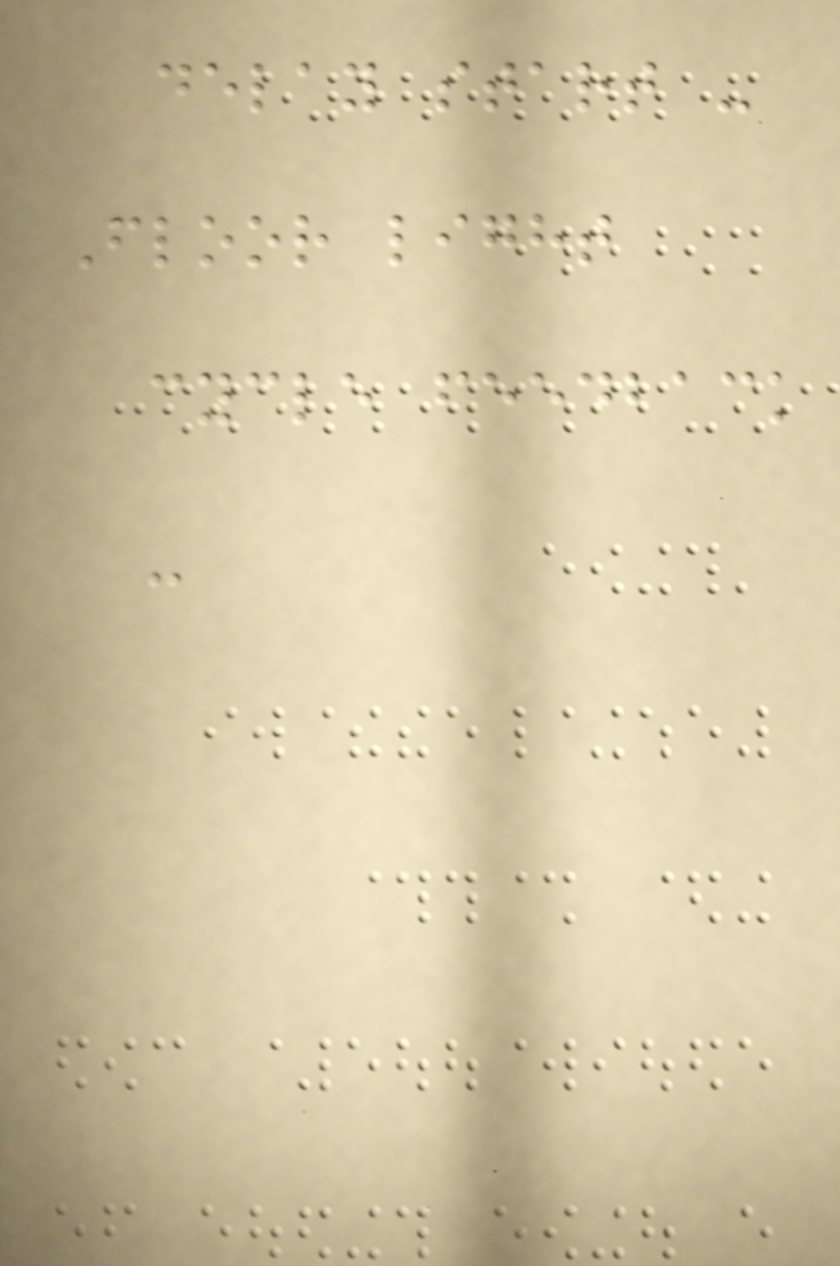delay start -
Floor light
cycle feedback
-
